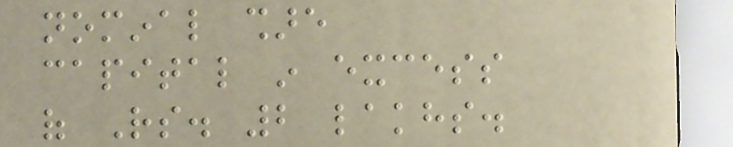nominal share
capital in excess
of Rs. 2 lakhs.
